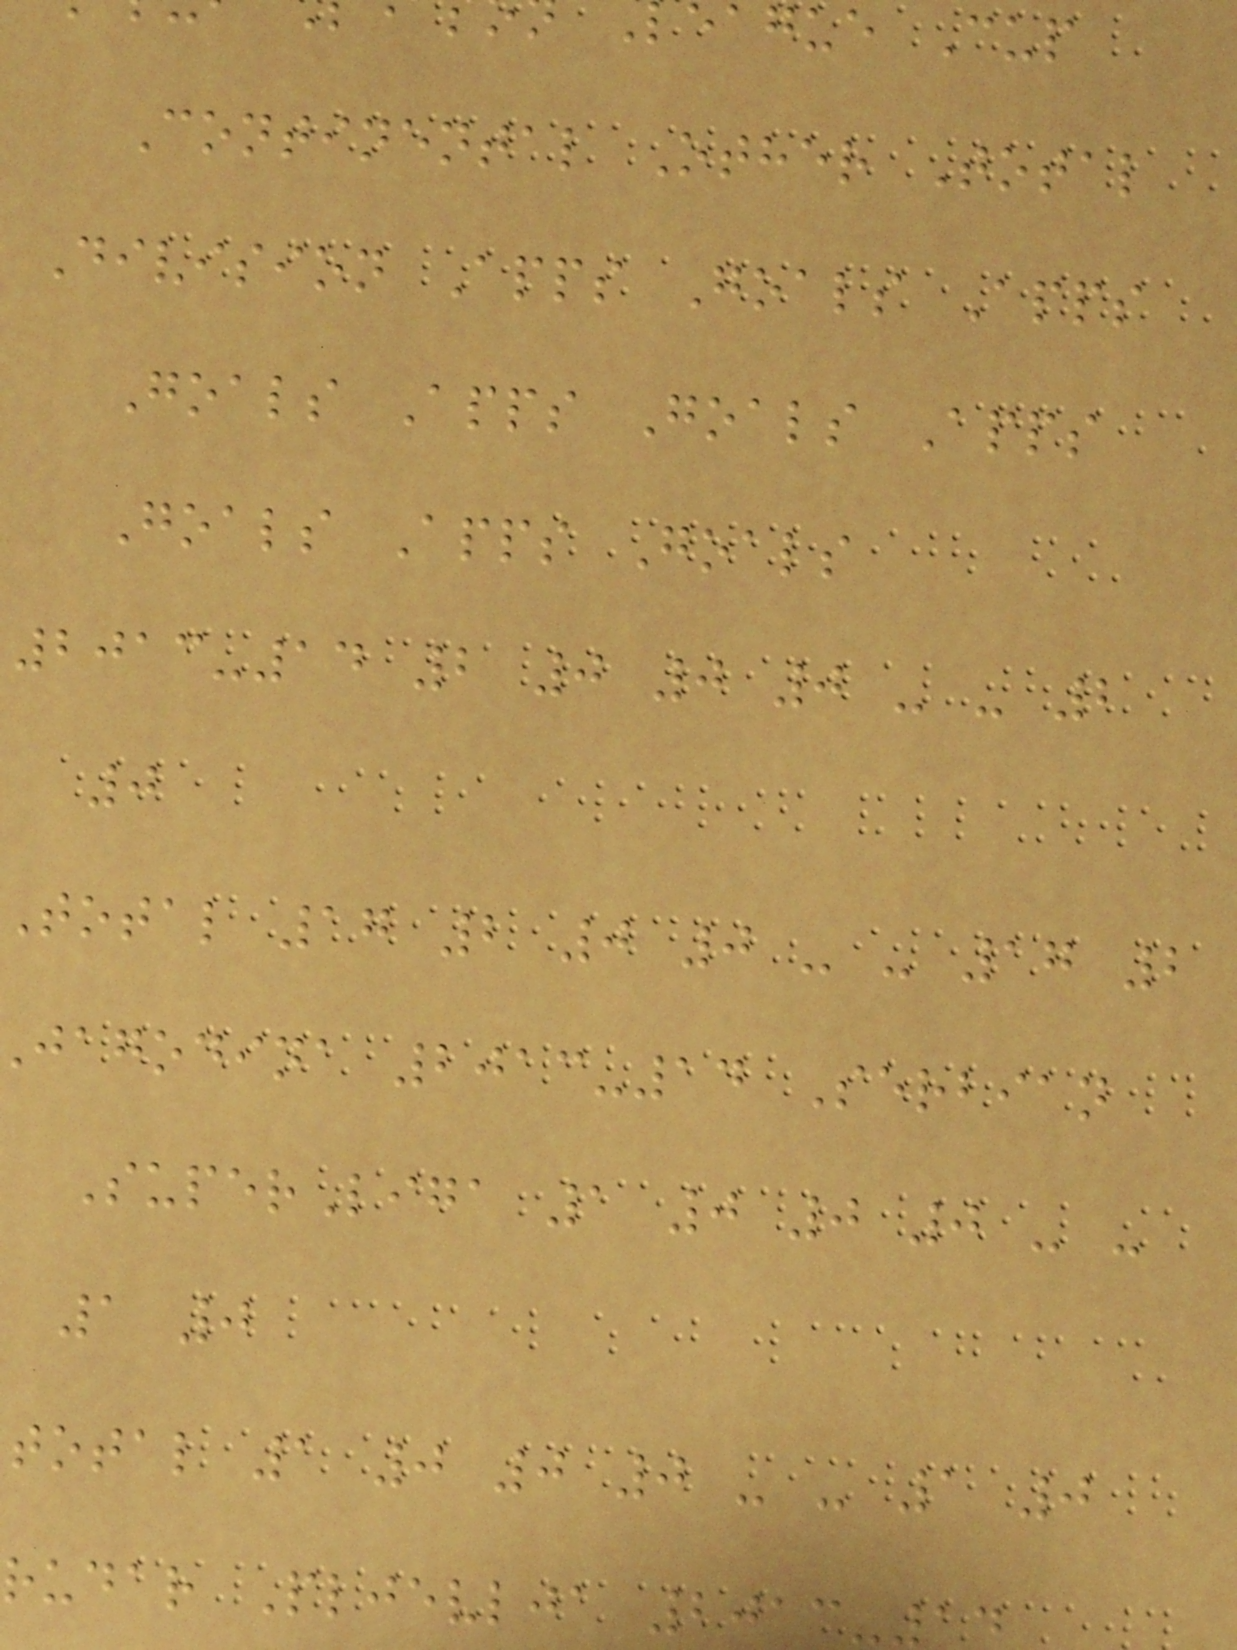eague Cup
Continental Other Total
Division Apps Goals Apps
Goals Apps Goals Apps
Goals Apps Goals
2013-14 2 0 0 0 - - 2
0
total 17 2 0 0 - - 17 2
jagodina 2013-14 Serbian
SuperLiga 1 0 0 0 - -
1 0
total 1 0 0 0 - - 1 0
rudar Pljevlja 2013-
